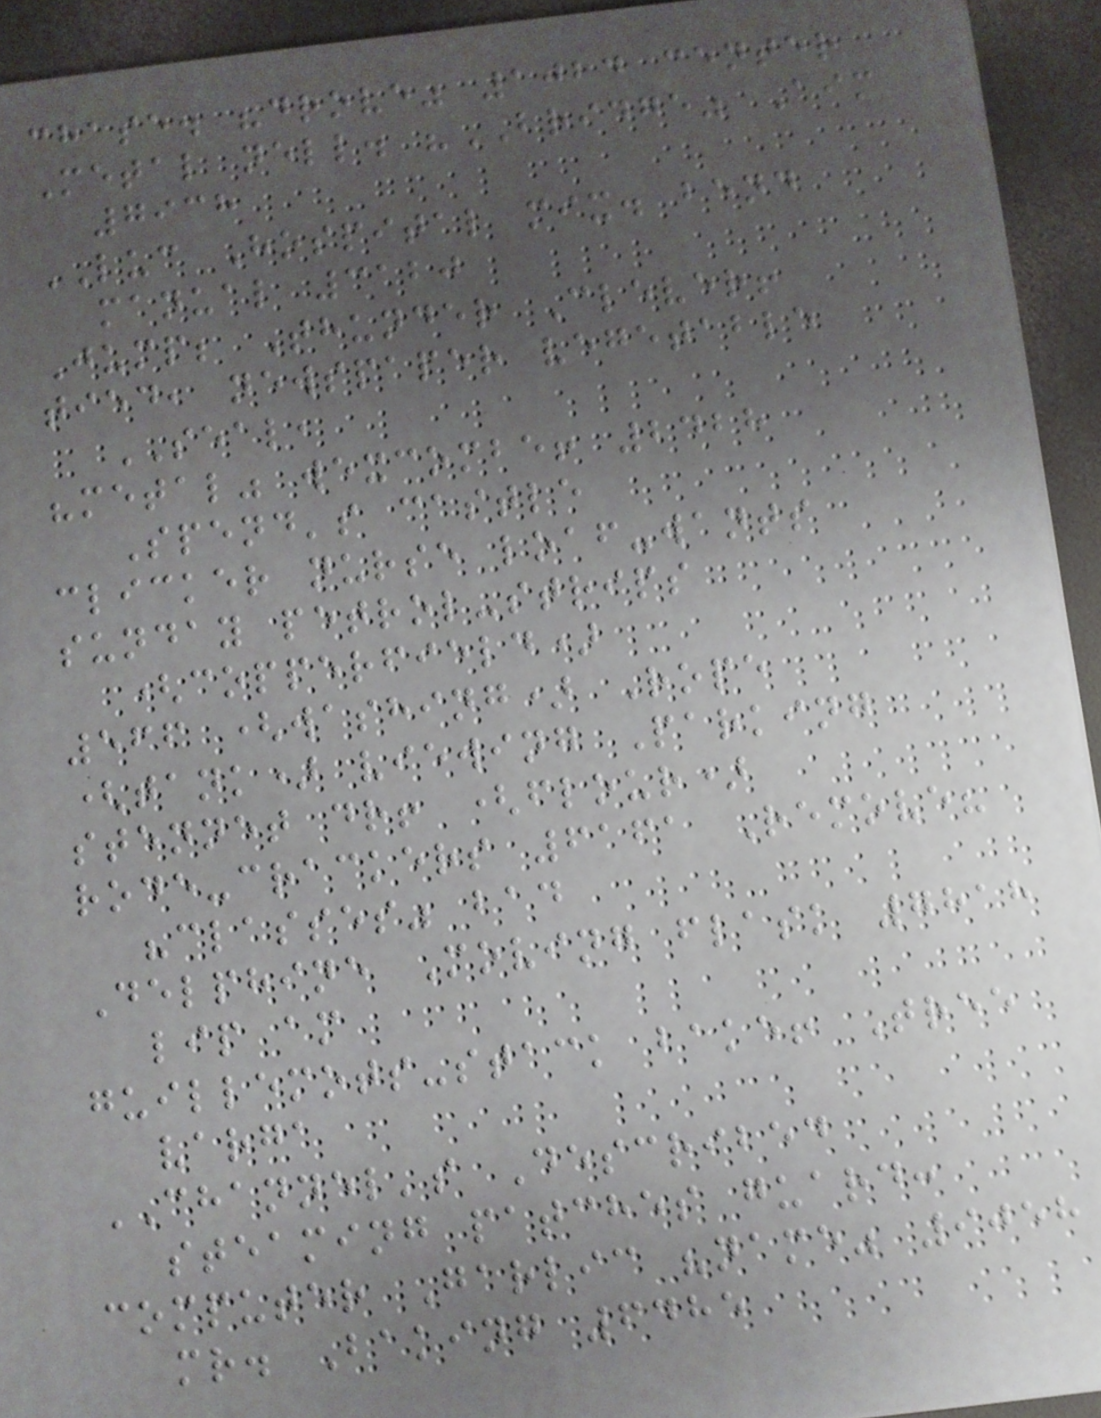chase. "drove" 1024 center
Metal nell. "BRIDGE" Aim
7938
LUC Hospital mix. bend
manual 3120
Jump; Thunder Clever!
tied, newspaper vegetable
SEAL,
"metal" wexcombe! 2428
Spend's castle
clicker nurse loaf-wants
sunday petrol-strips
(copperfield)
566 (washing) Rope
(tank) viewing Parking
stennet dr! (flour)
rode-crackers 6161 Remove?
"classes" bad
Delphine Moving flask 7818
lip am
guillemots-stack bake! Tree
varga
CHANNEL's Described
steaming patches guard:
computer Garlic "name" 9058
mr. Baking 6485
